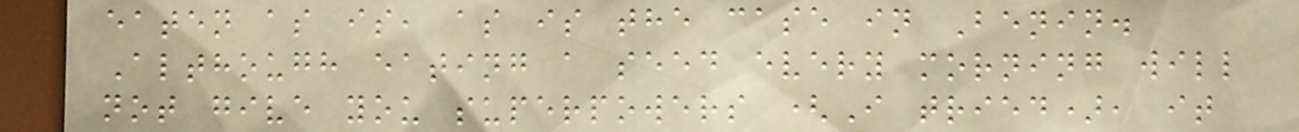eaten as is, as is the case in Benin.
Although eating a seed every morning will
not give you superpowers (I tried), it
